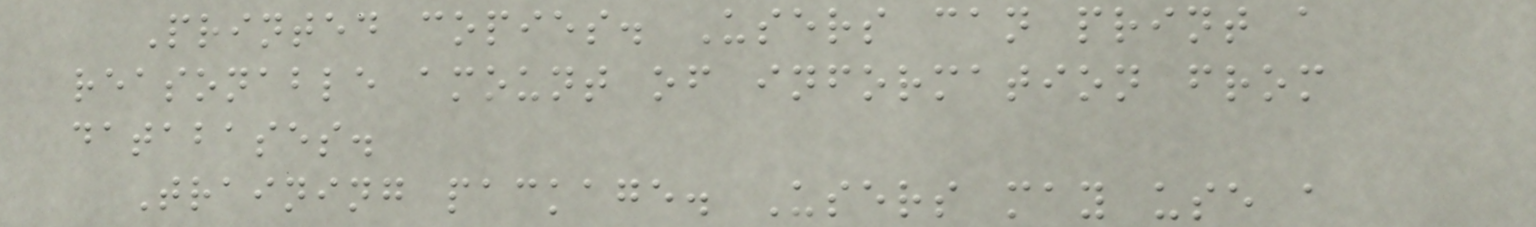Printed copies. Users can print a
reasonable amount of information from
databases.
Training package. Users may use a
